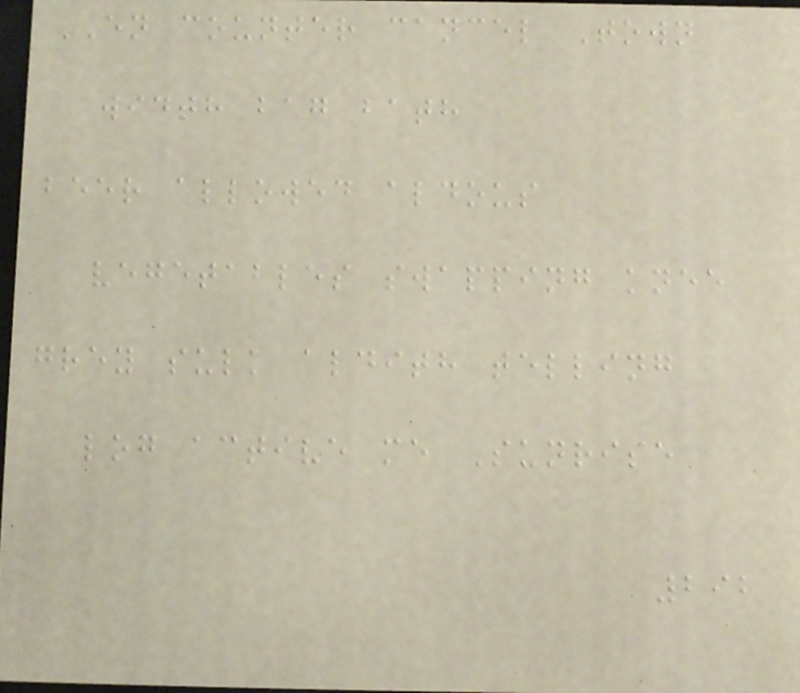EN counter cancel Town
width bag bath
beer allowed aldous
vegetables swapping knee
grey sulk aldith telling
log active me Sunrise
292
